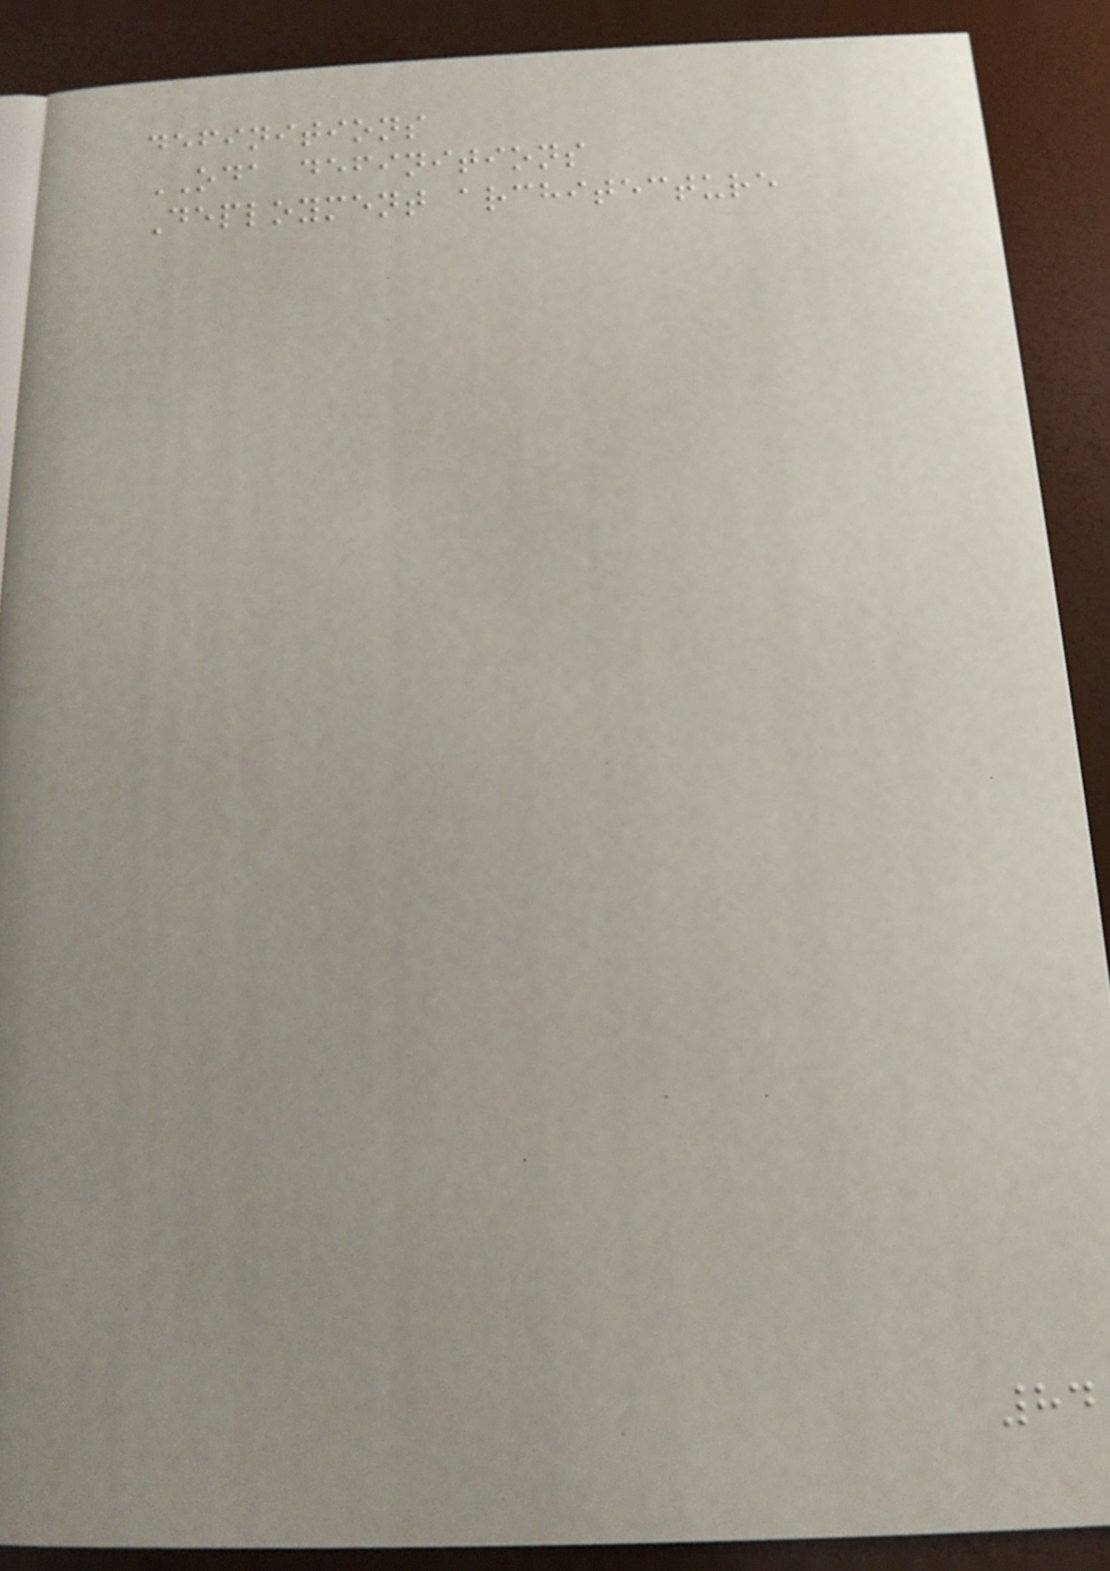definitions
ODA definitions
Deployment architecture
84
